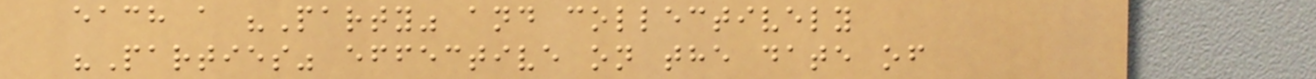each a "Party" and collectively
"Parties" effective on the date of
